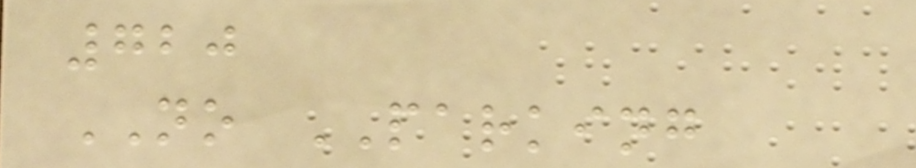720
NO PARKING
